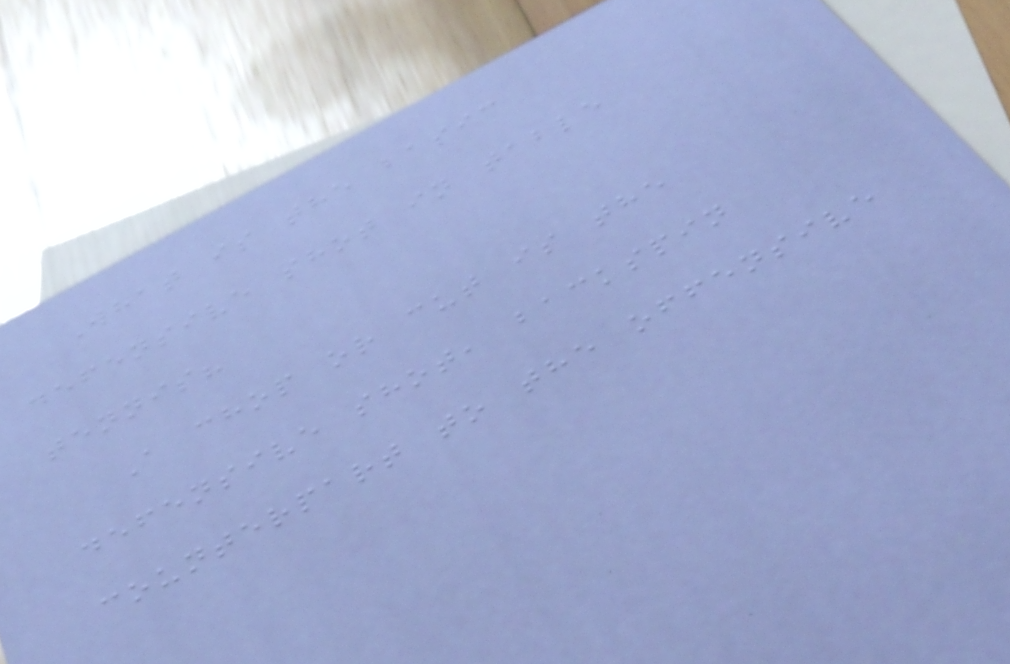What is the basic
defensive shot in table
tennis?
A chop or cut is the
defensive shot, backspin
counterpart to the offensive
